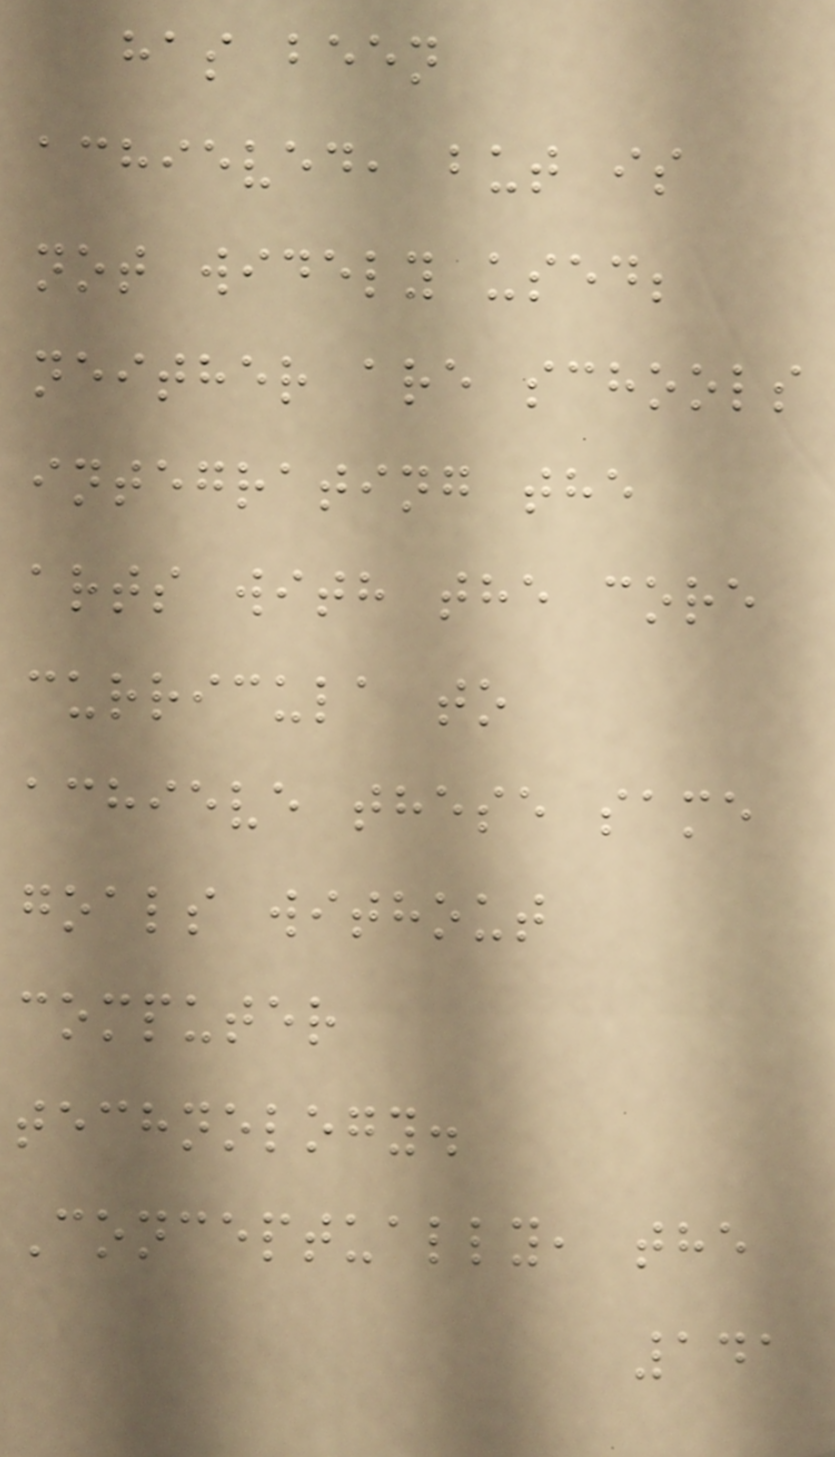has been
achieved, but is
not widely used;
neither are schools
integrating the
arts with the core
curricula to
achieve these same
goals without
computer
technology.
Conceptually, the
141
